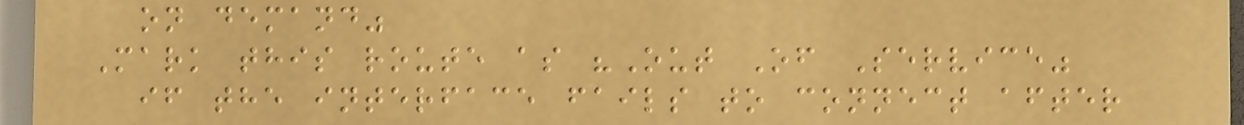on demand"
Mark this route as "Out Of Service"
if the interface fails to connect after
